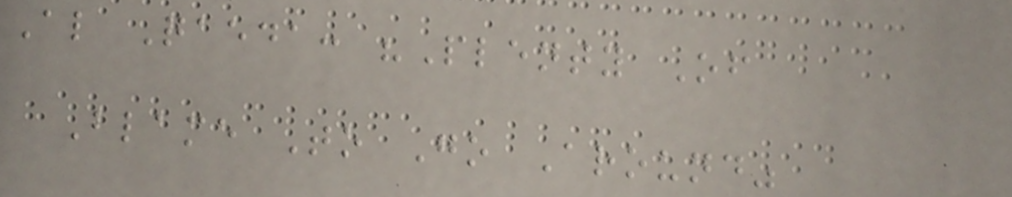Al Qaeda: "Plenty Of
Blame To Go Around"
